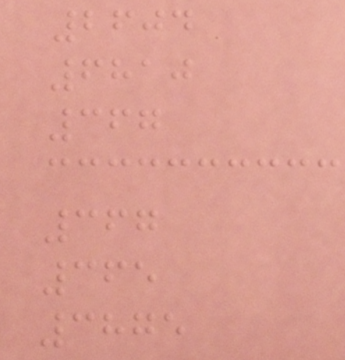2604
6810
367
367
365
3875
